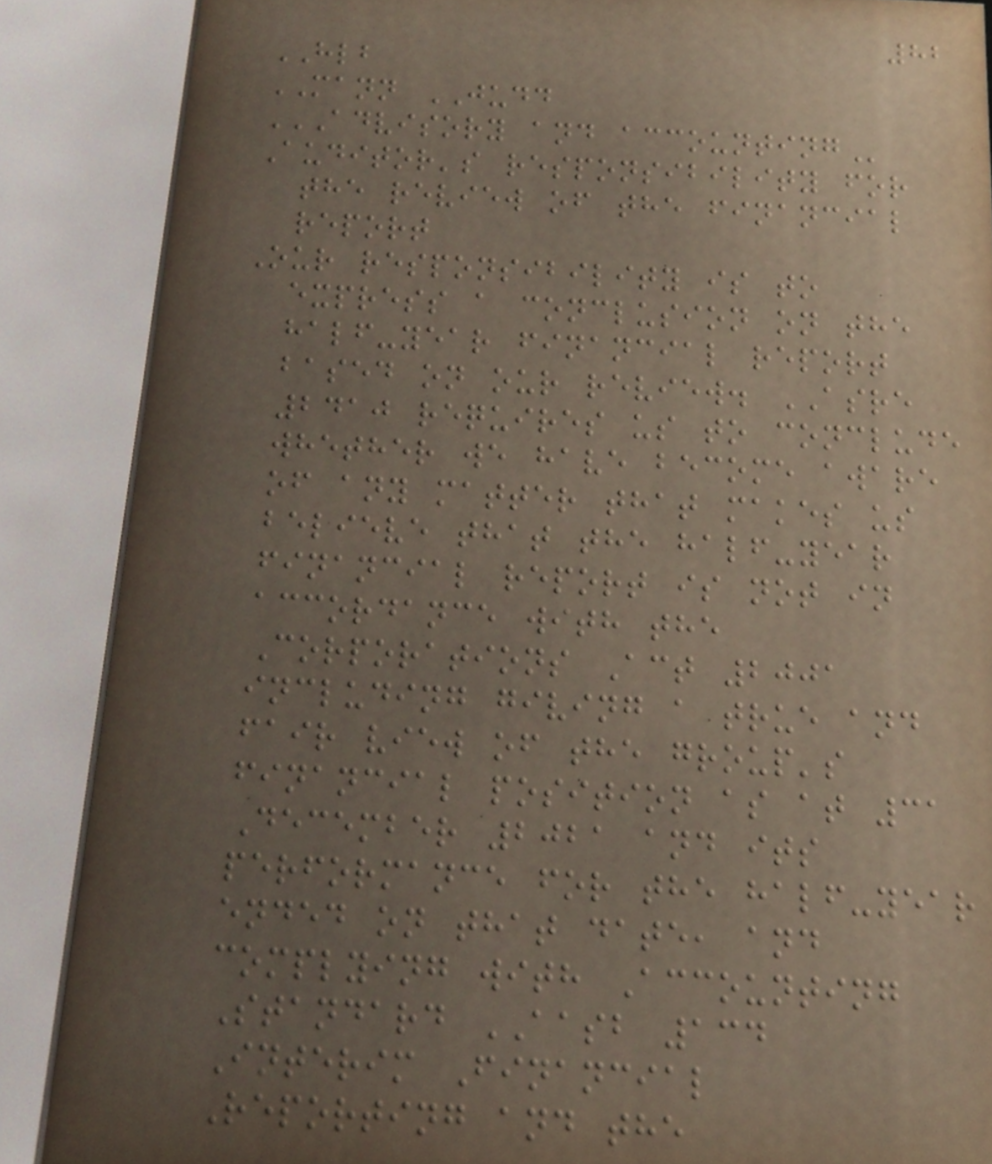82
HLB
MANN JUDD
ADVISORY AND ACCOUNTING
Auditor's responsibility for
the review of the financial
report
Our responsibility is to
express a conclusion on the
half-year financial report
based on our review. ASRE
2410 requires us to conclude
whether we have become aware
of any matter that makes us
believe that the half-year
financial report is not in
accordance with the
Corporations Act 2001
including giving a true and
fair view of the group's
financial position as at 31
December 2021 and its
performance for the half-year
ended on that date, and
complying with Accounting
Standard AASB 134
Interim Financial
Reporting and the
